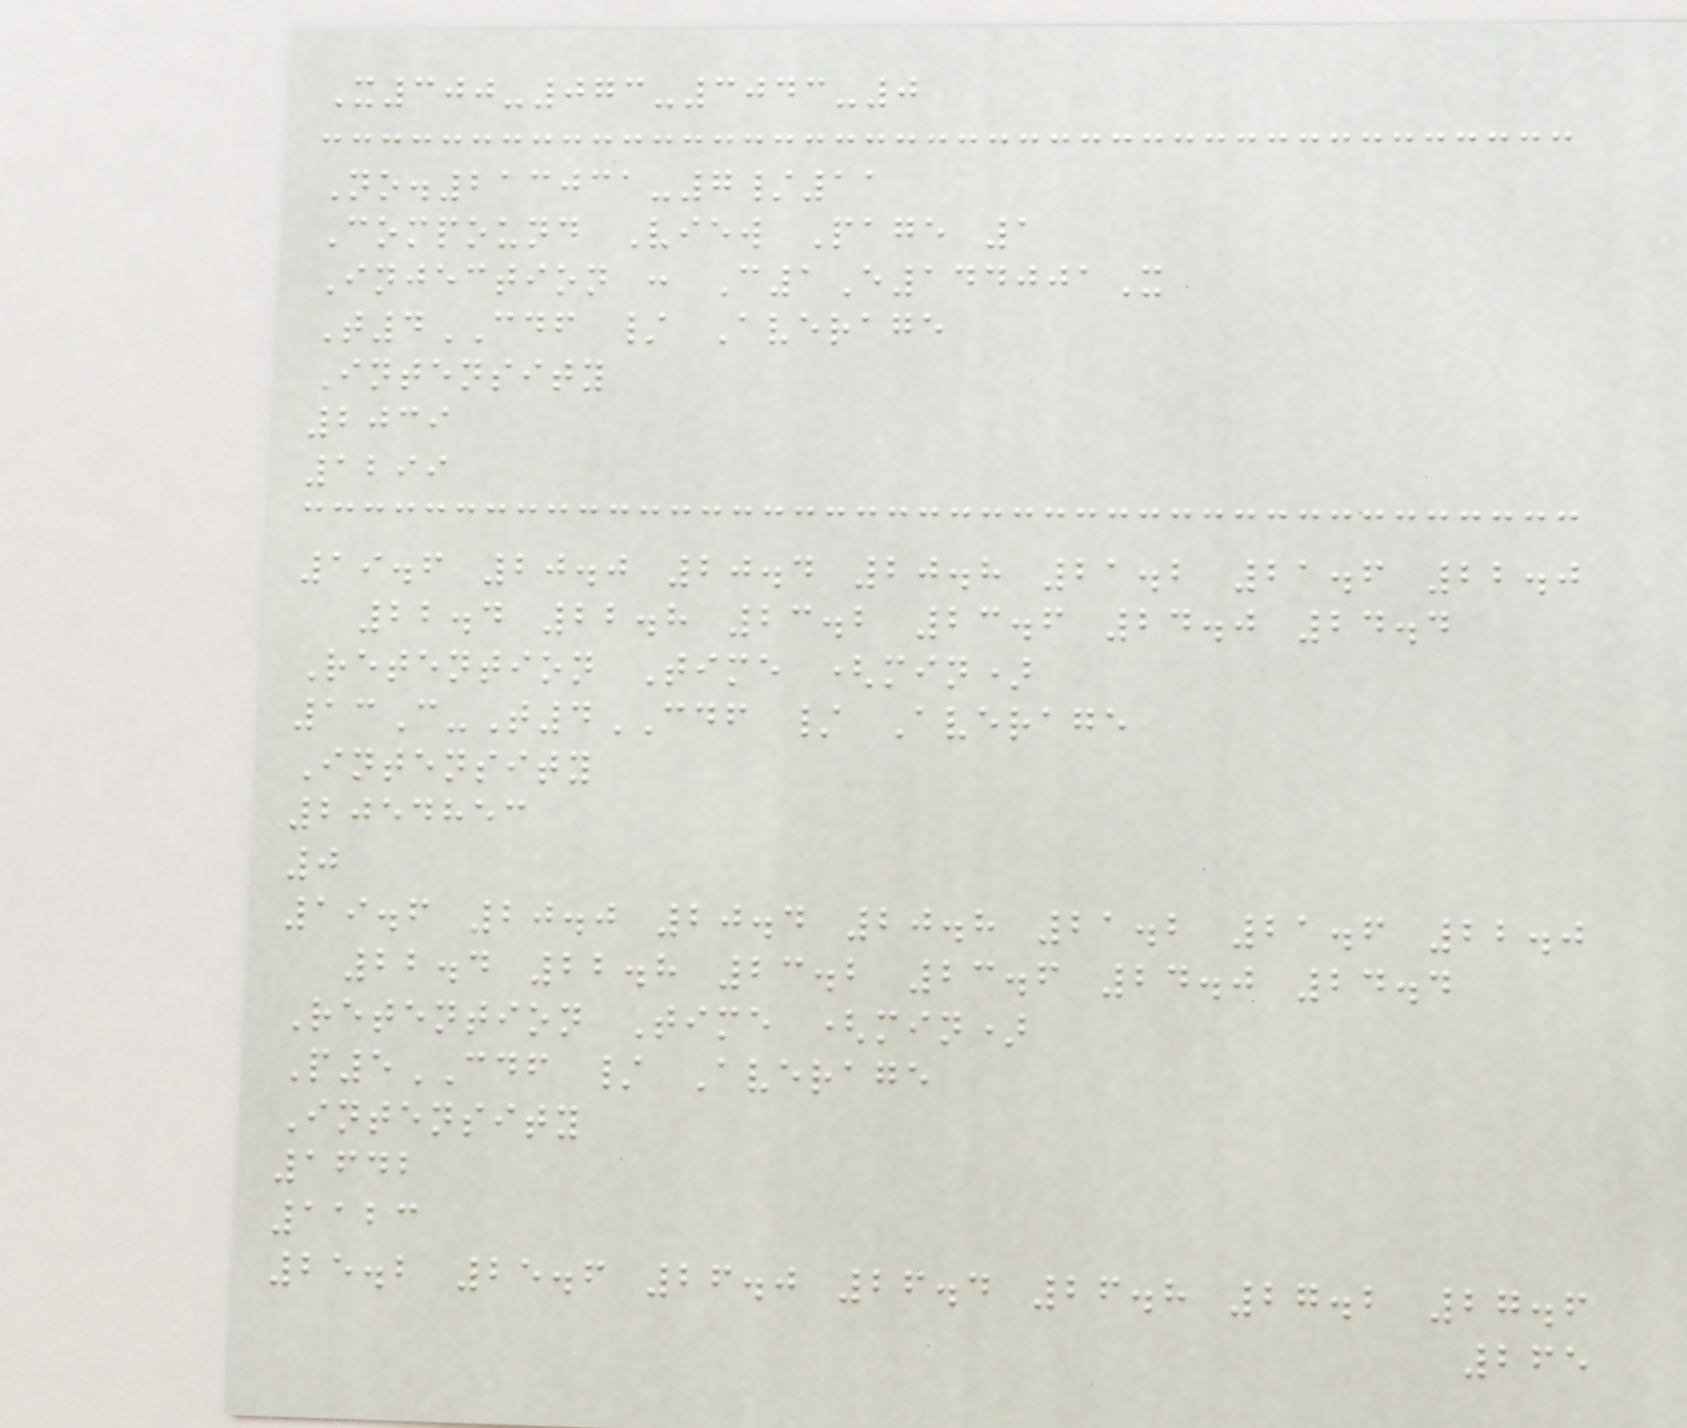X300-073-3043-0
No.213031-7/11
Compound View Page 1
Injection : C1E144001X
T4CDF / Average
Intensity
2039
1299
19.6 20.0 20.4 20.8 21.2 21.6 22.0
22.4 22.8 23.2 23.6 24.0 24.4
Retention Time (min)
13C-T4CDF / Average
Intensity
2054853
0
19.6 20.0 20.4 20.8 21.2 21.6 22.0
22.4 22.8 23.2 23.6 24.0 24.4
Retention Time (min)
P5CDF / Average
Intensity
1642
1123
25.2 25.6 26.0 26.4 26.8 27.2 27.6
265
